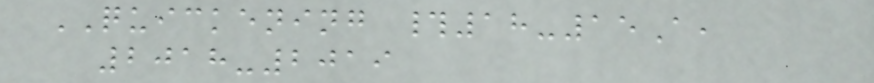QUICKENING #18-15A,
2018-2019
